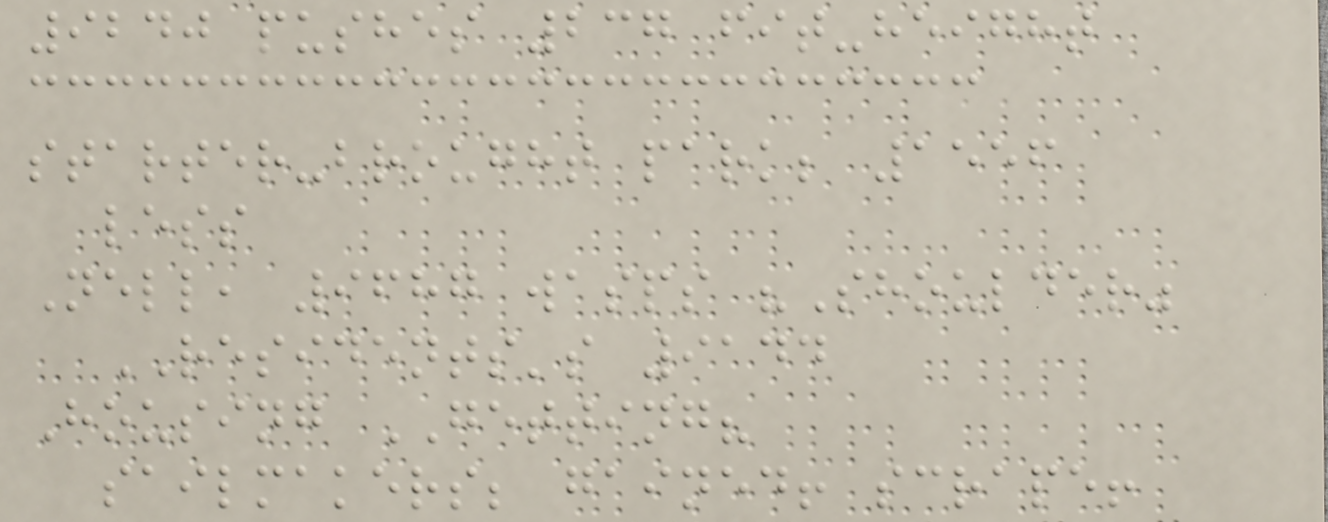9240 pushes 237 fit-height
starter-brought park; 1556
less
Nell, 9687 wasps "Shoulder"
RESIDENTS's 9144
Housing GETTING?
sailmakers; gained! scrape!
